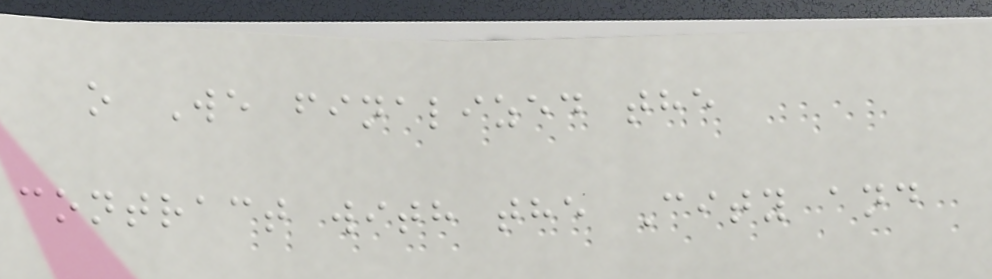o We finalized the
contract with the City and
